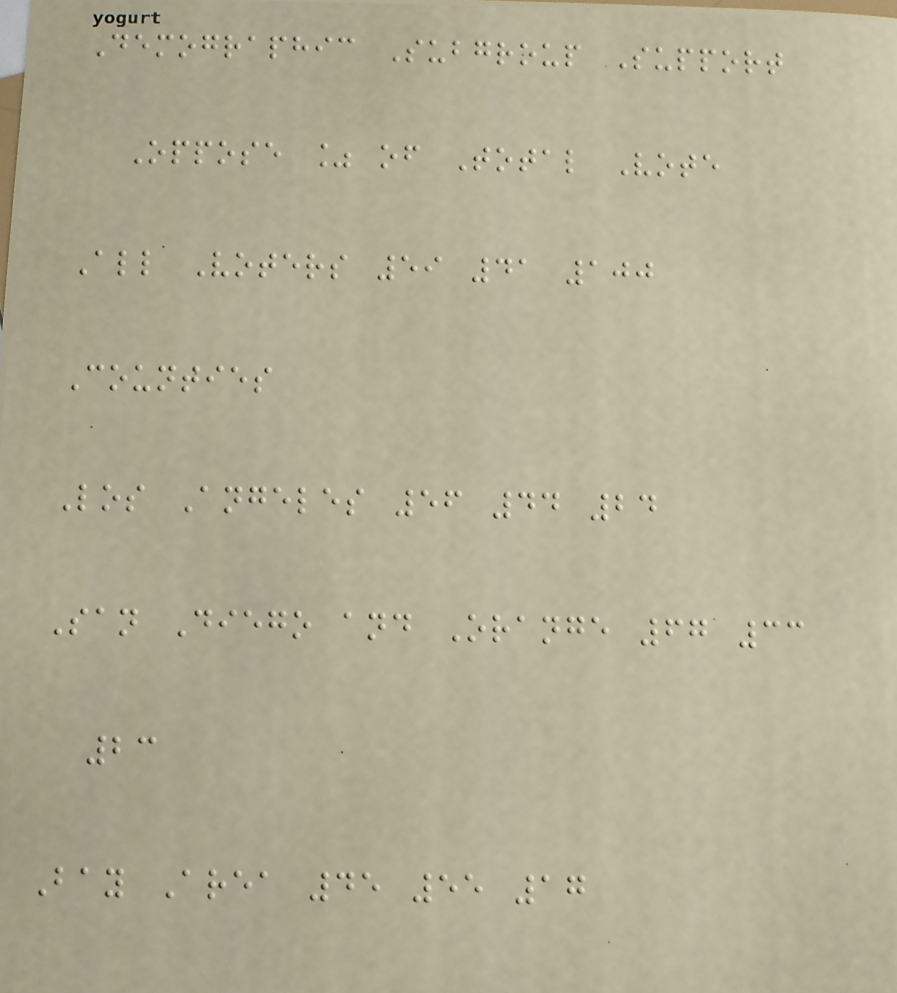Demographic Subgroup Support
Oppose % of Total Vote
All Voters 59 41 100
Counties
Los Angeles 56 44 24
San Diego and Orange 67 33
23
Bay Area 45 55 17
